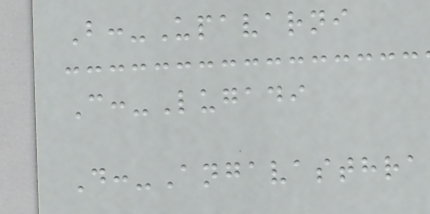B:-Upavarni
C:-Lugadi
D:-Angavasthra
